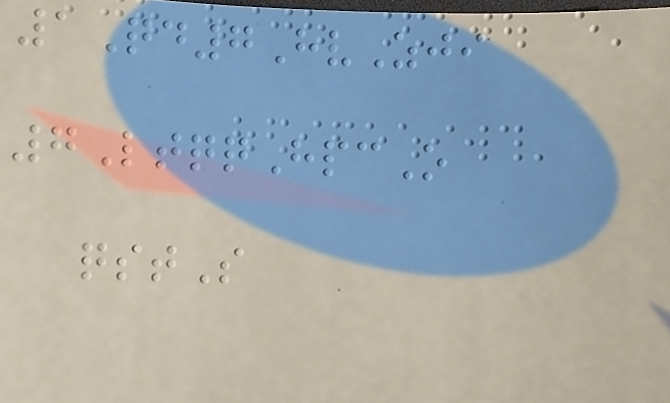1Qd7HvZji
7LtqqHpcO
qstS
